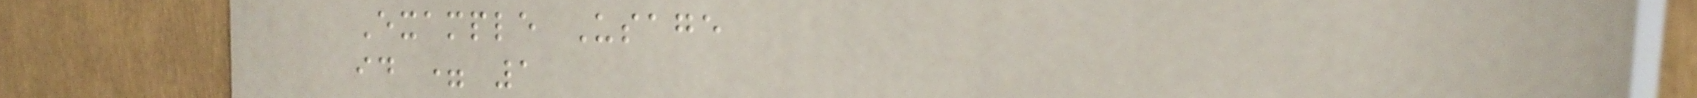Example Usage
id = 1
